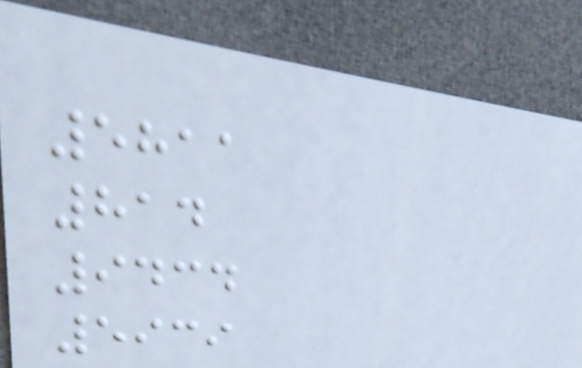5811
814
9434
5939
